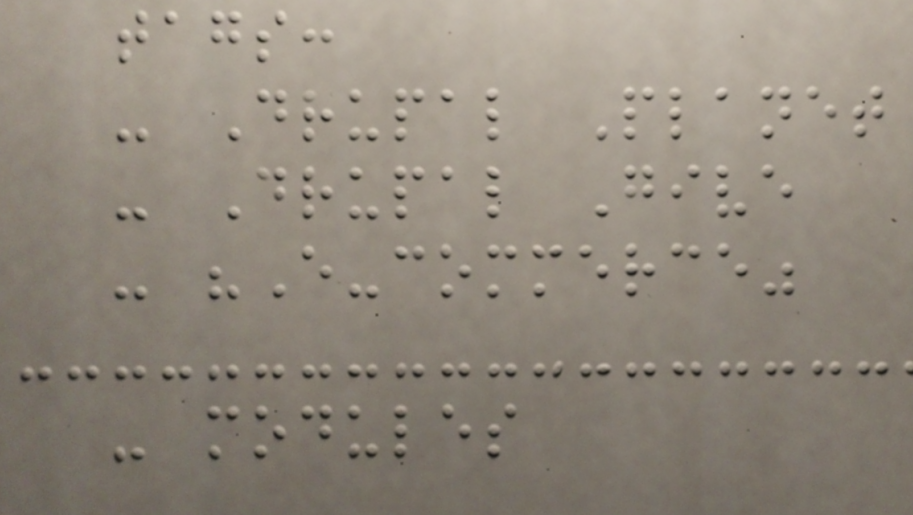tags:
- Drupal Planet
- Drupal Give
- "E-commerce"
- modules
